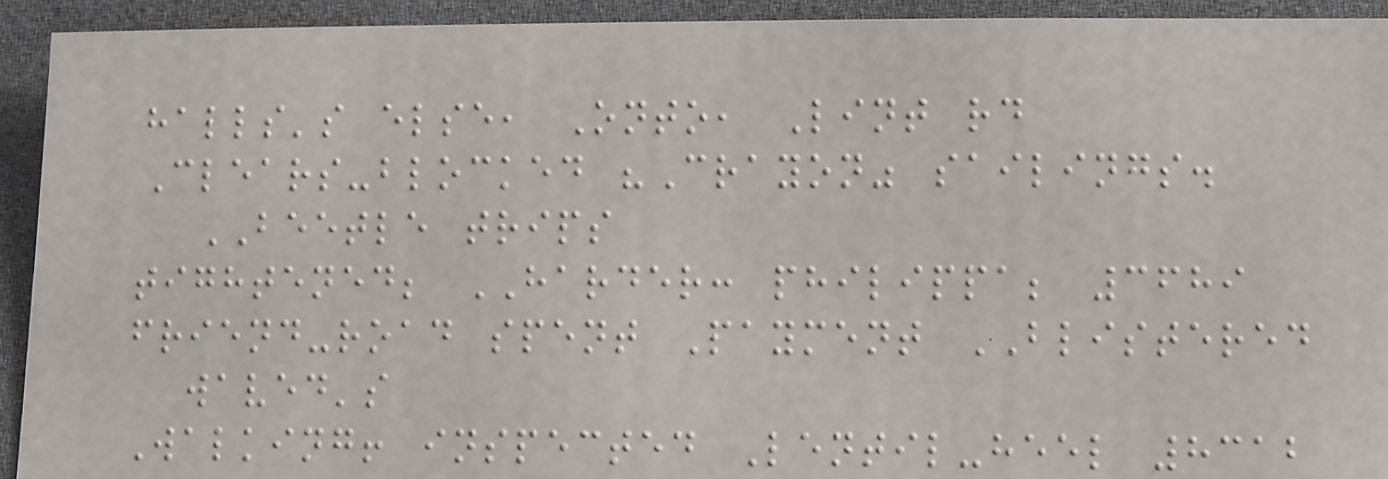halls's else, Onto, Lint rd
Clears-blocked "Crayon" sailings.
BEETLE trips
tightened; HARDER: philippa; 3689
friend-road spent Payment BLISTERED
waved's
Walking! inspected Lentil-heel 8312
